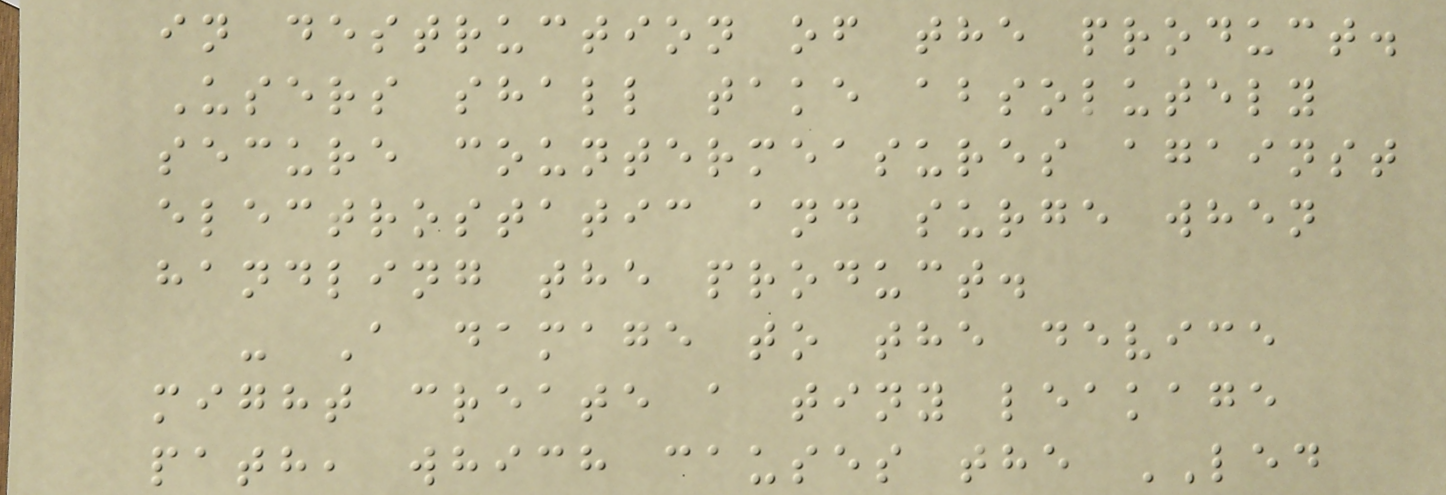in destruction of the product.
Users shall take absolutely
secure countermeasures against
electrostatic and surge when
handling the product.
- A damage to the device
might create a tiny leakage
path, which causes the LED
